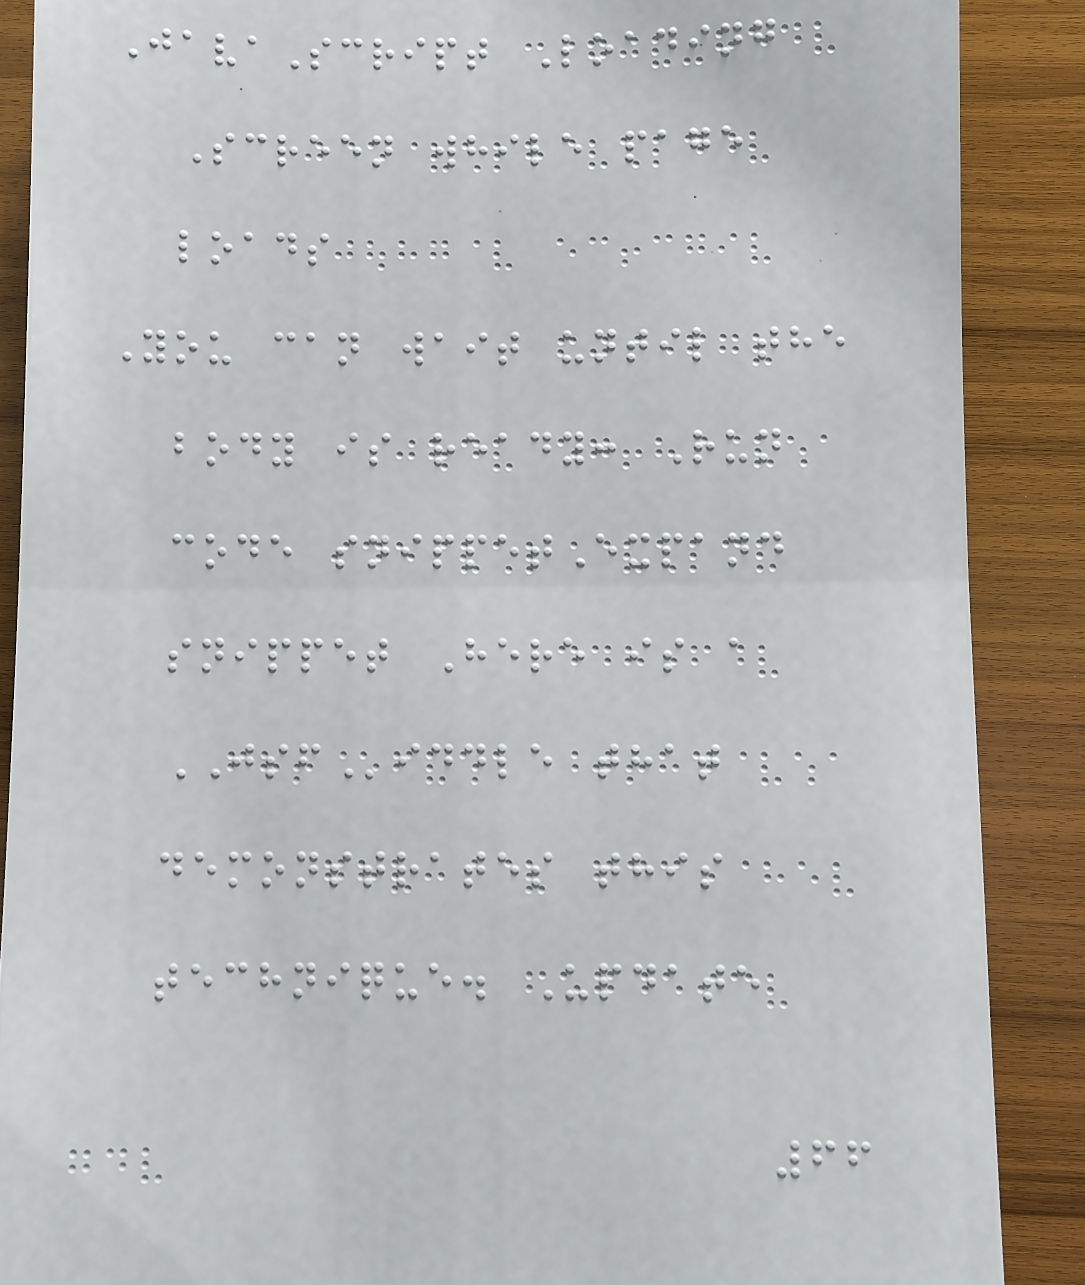JavaScript Loading
Screen while page
loads
You can wait until the
body is ready: Run
code snippetExpand
snippet Here is a
JSFiddle that
demonstrates this
technique. Update
66
